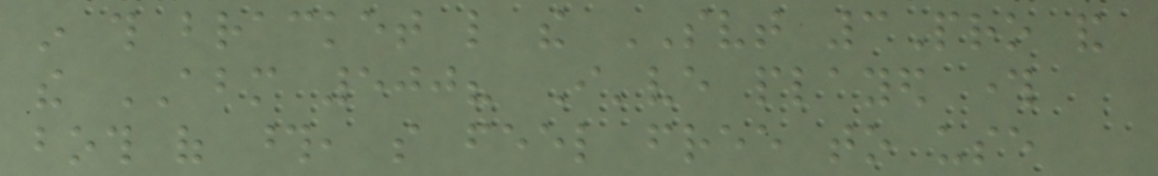in this bracket like the SVT 3Pro and
the ABM 500? I've played through
both of those, so feel free to use
